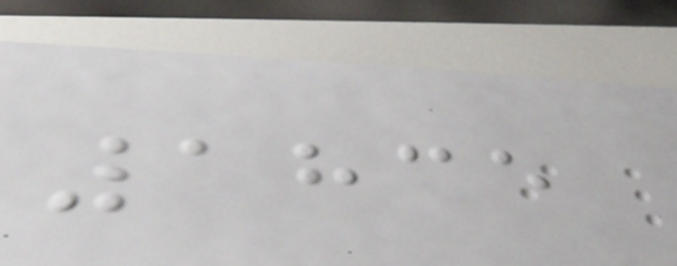1835
